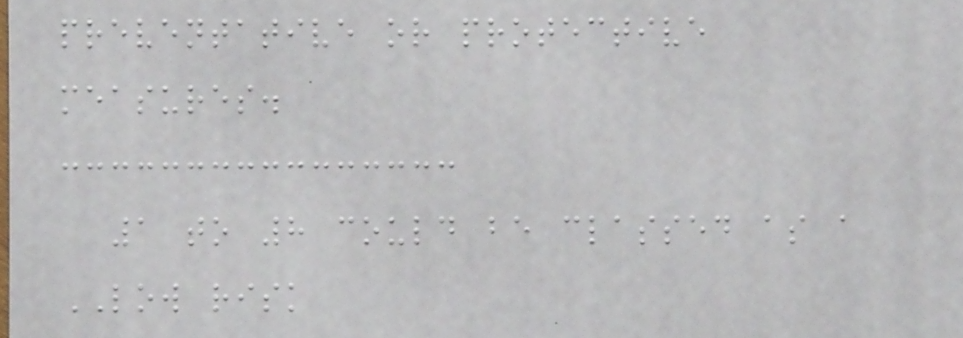preventative or protective
measures.
1 to 8 could be classed as a
LOW risk
